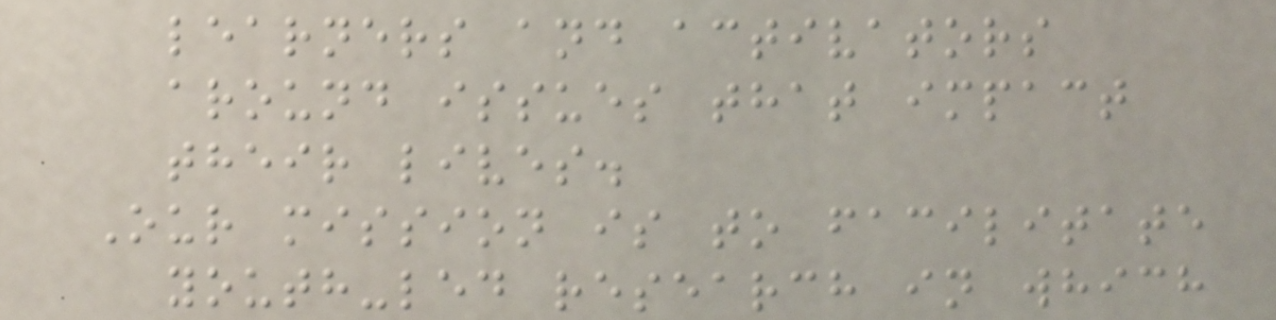learners and activators
around issues that impact
their lives.
Our mission is to facilitate
youth-led research in which
